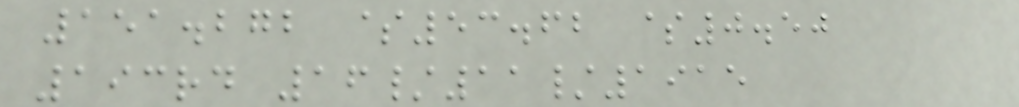151.272 $53.62 $0.50
193rd 16/11/1915
